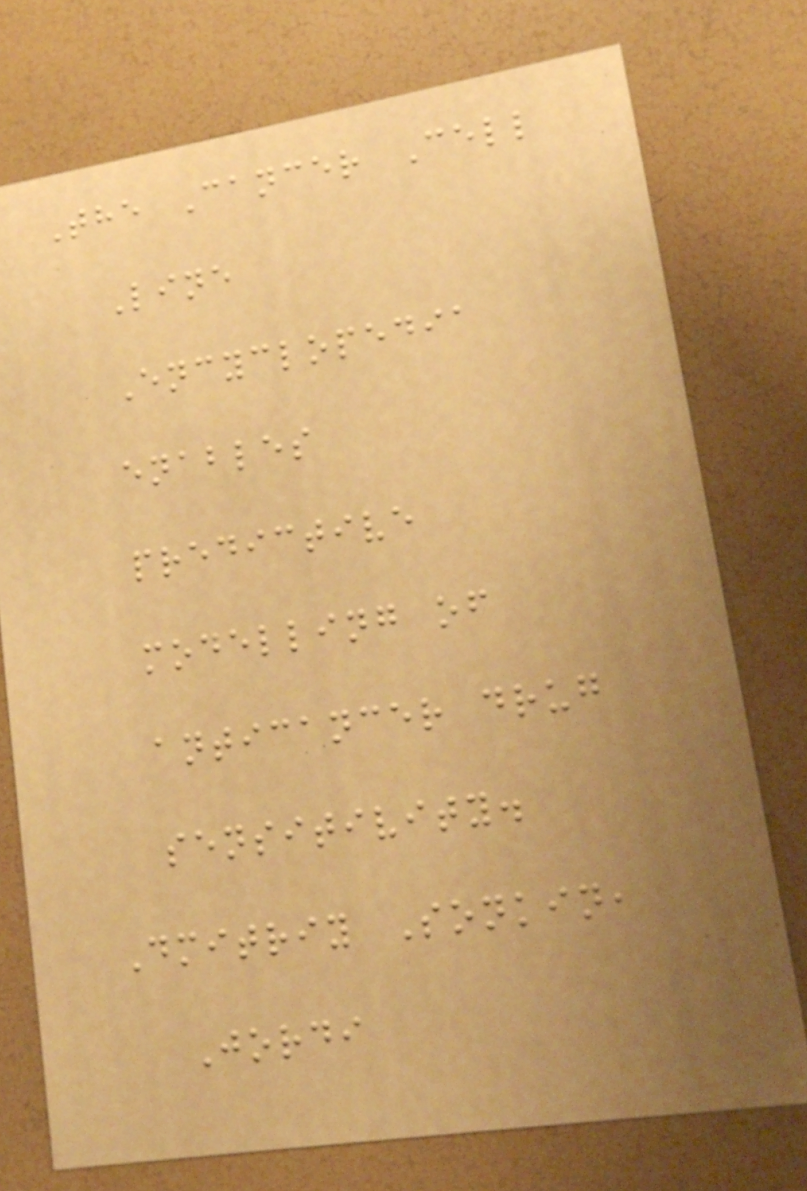The Cancer Cell
Line
Encyclopedia
enables
predictive
modelling of
anticancer drug
sensitivity.
Dmitriy Sonkin,
Jordi
